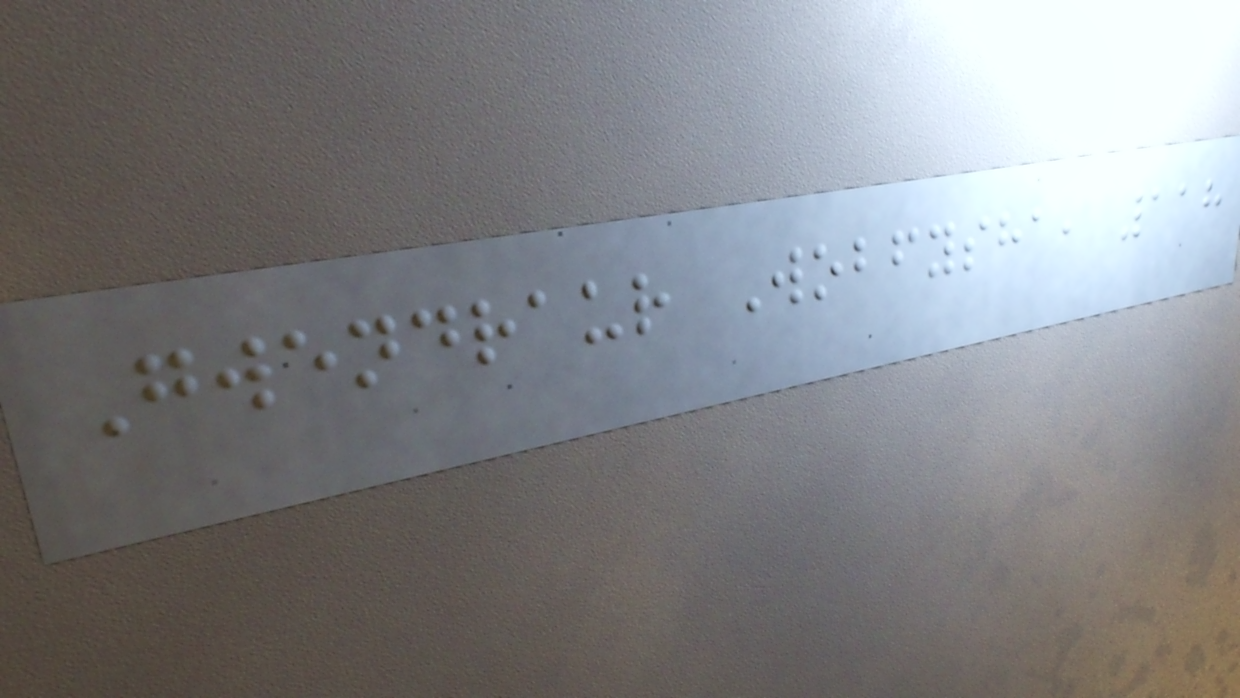Gwendraur Wobfysha, 118
